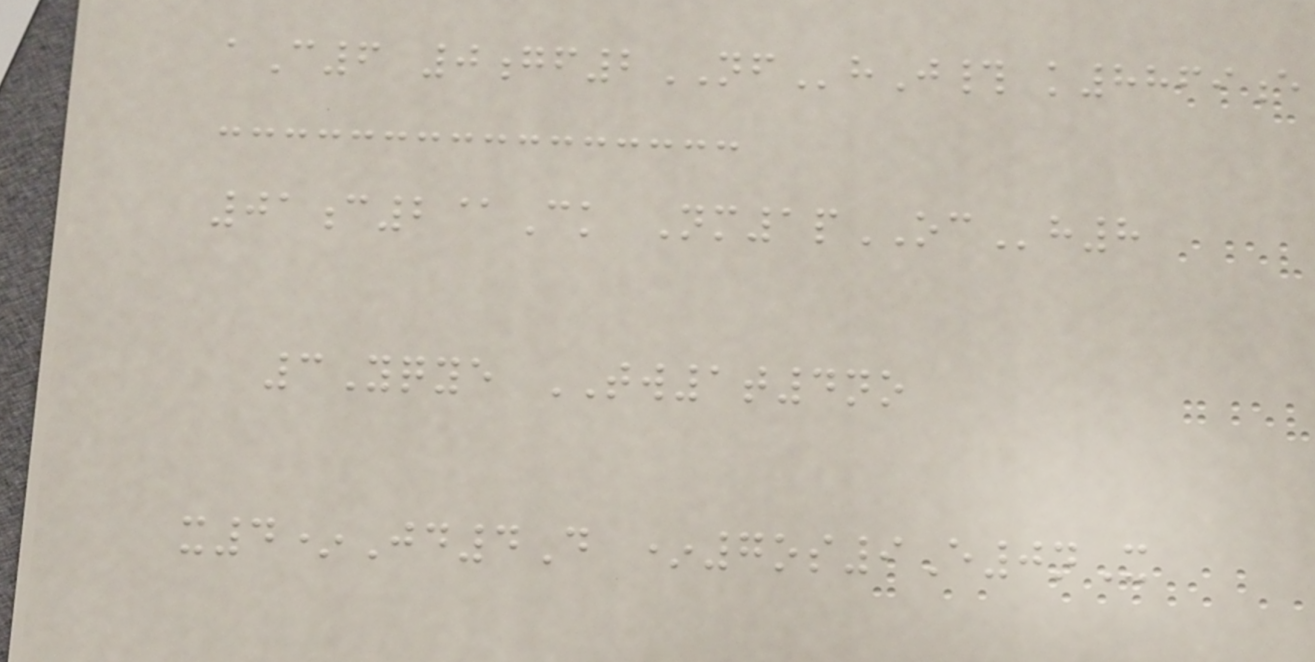aC6 0gf2NFhJ# k8869e
01c2@Ck Nm1pOCh8
3Yqye TW1t4no
x4*Jd4D *7os9E0nX
